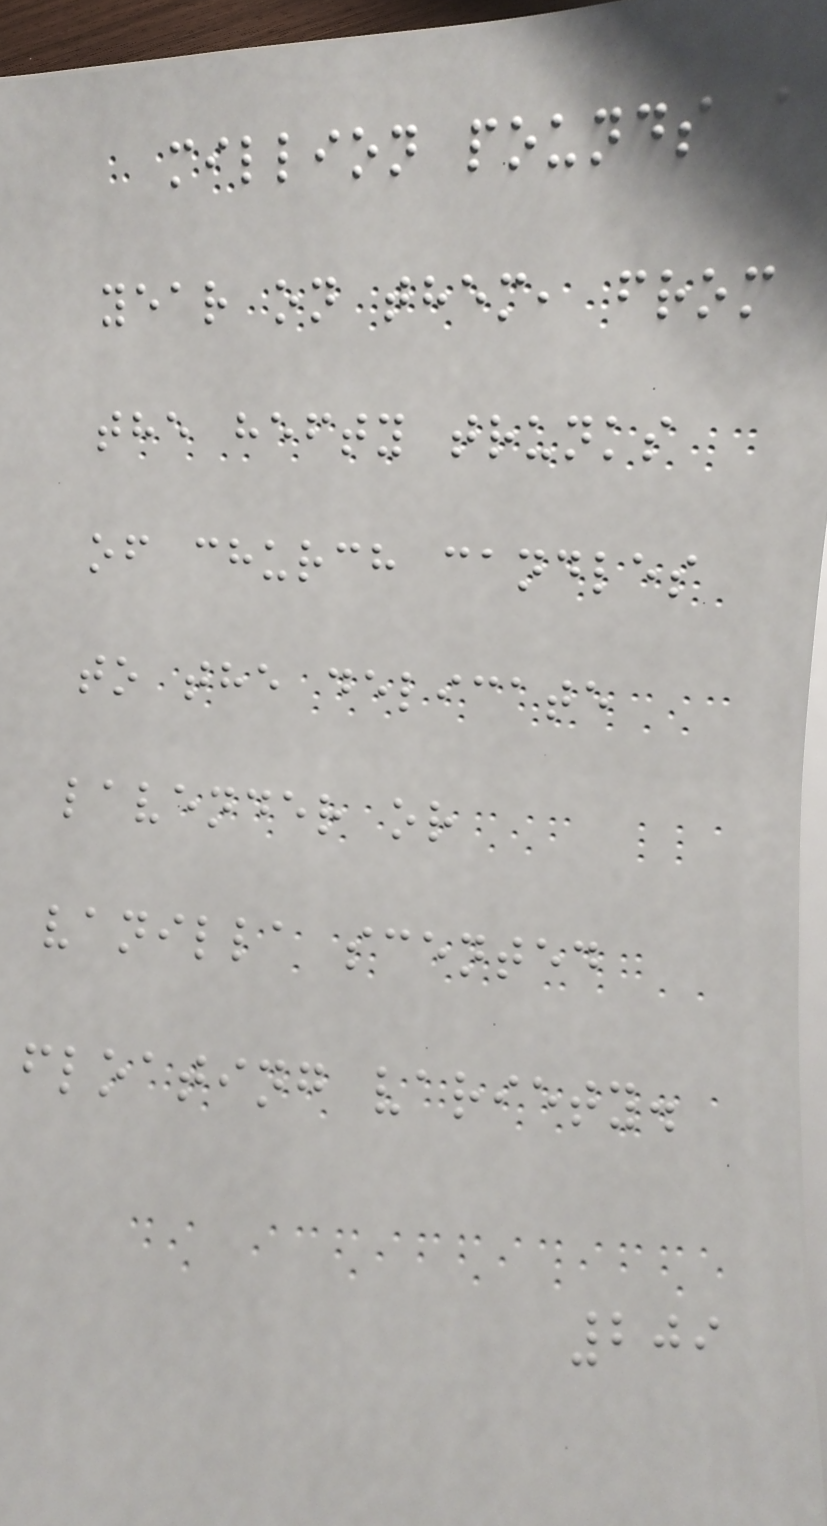million pounds a
year on them, from
the hefty trunks
of church candles
to the delicate
lavender or
vanilla scented
floating variety.
209
